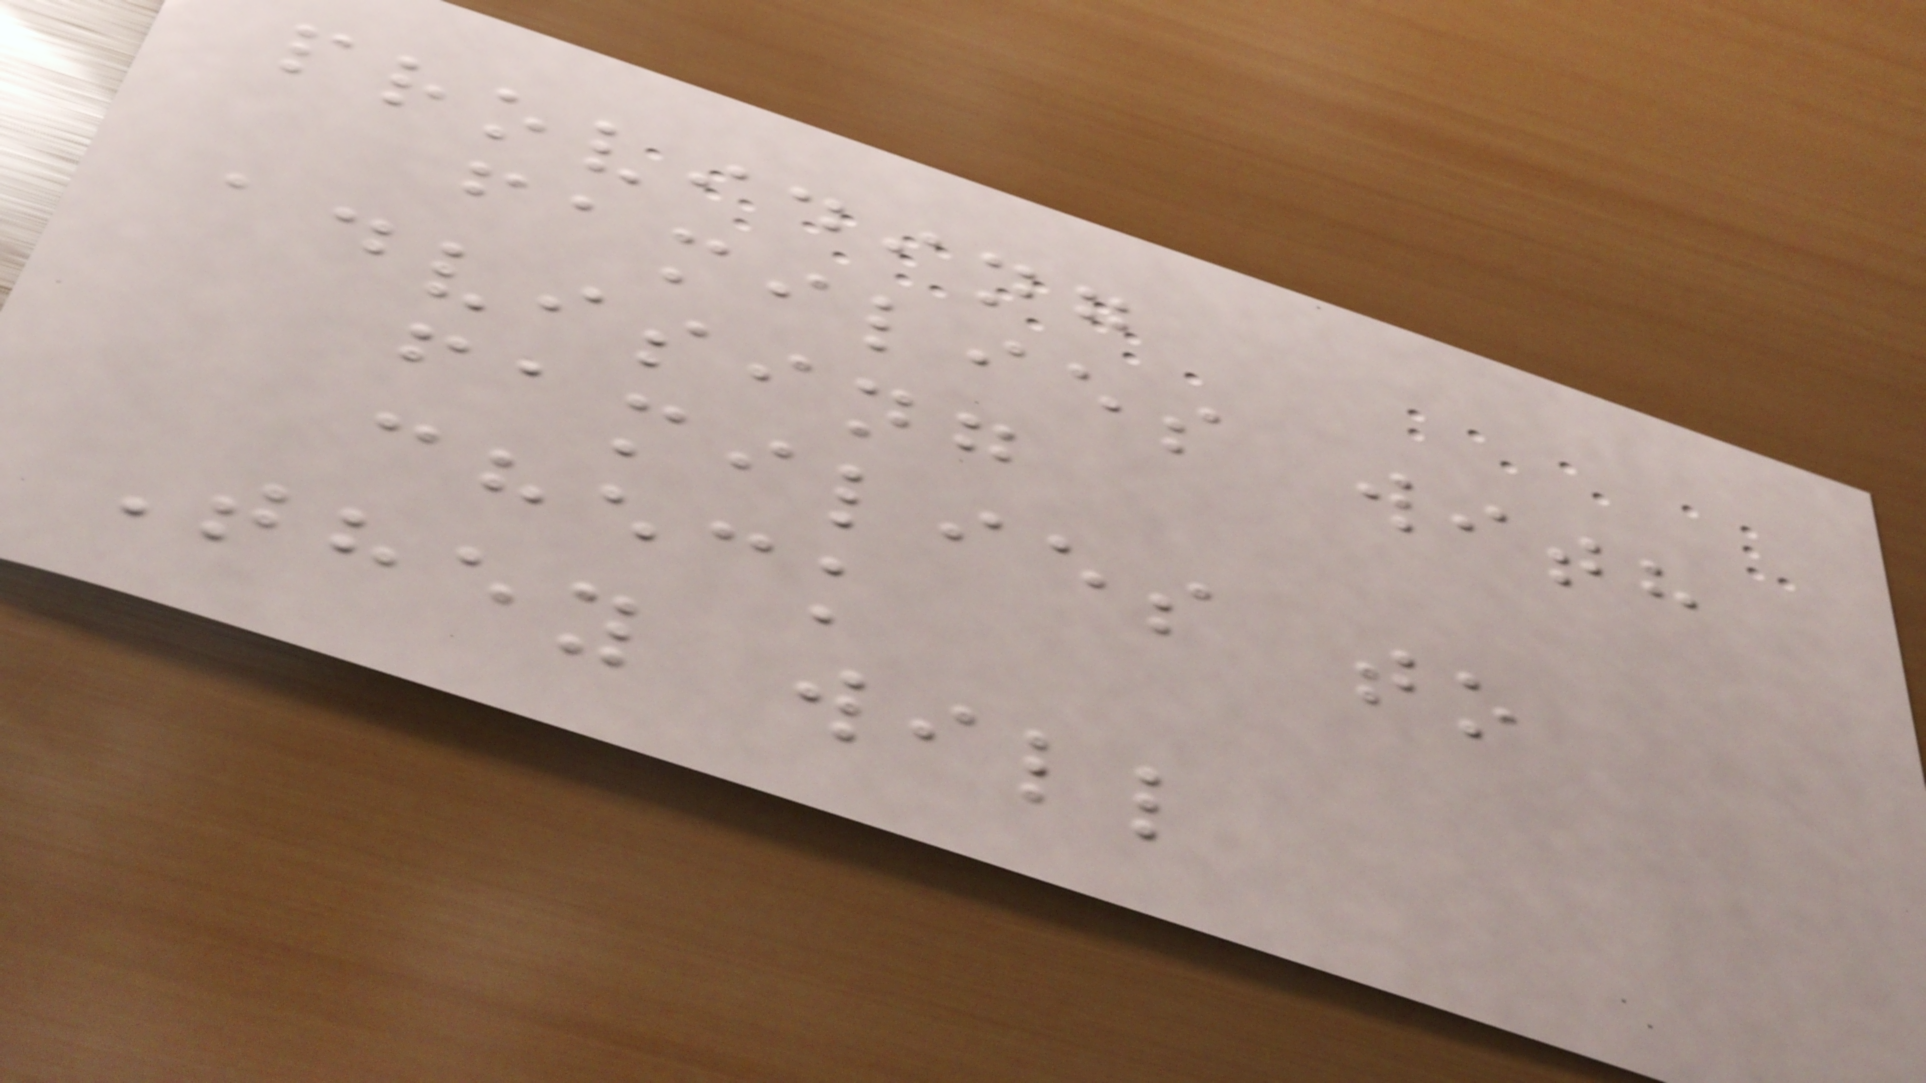providing
families with
advising
families to
check
They will
